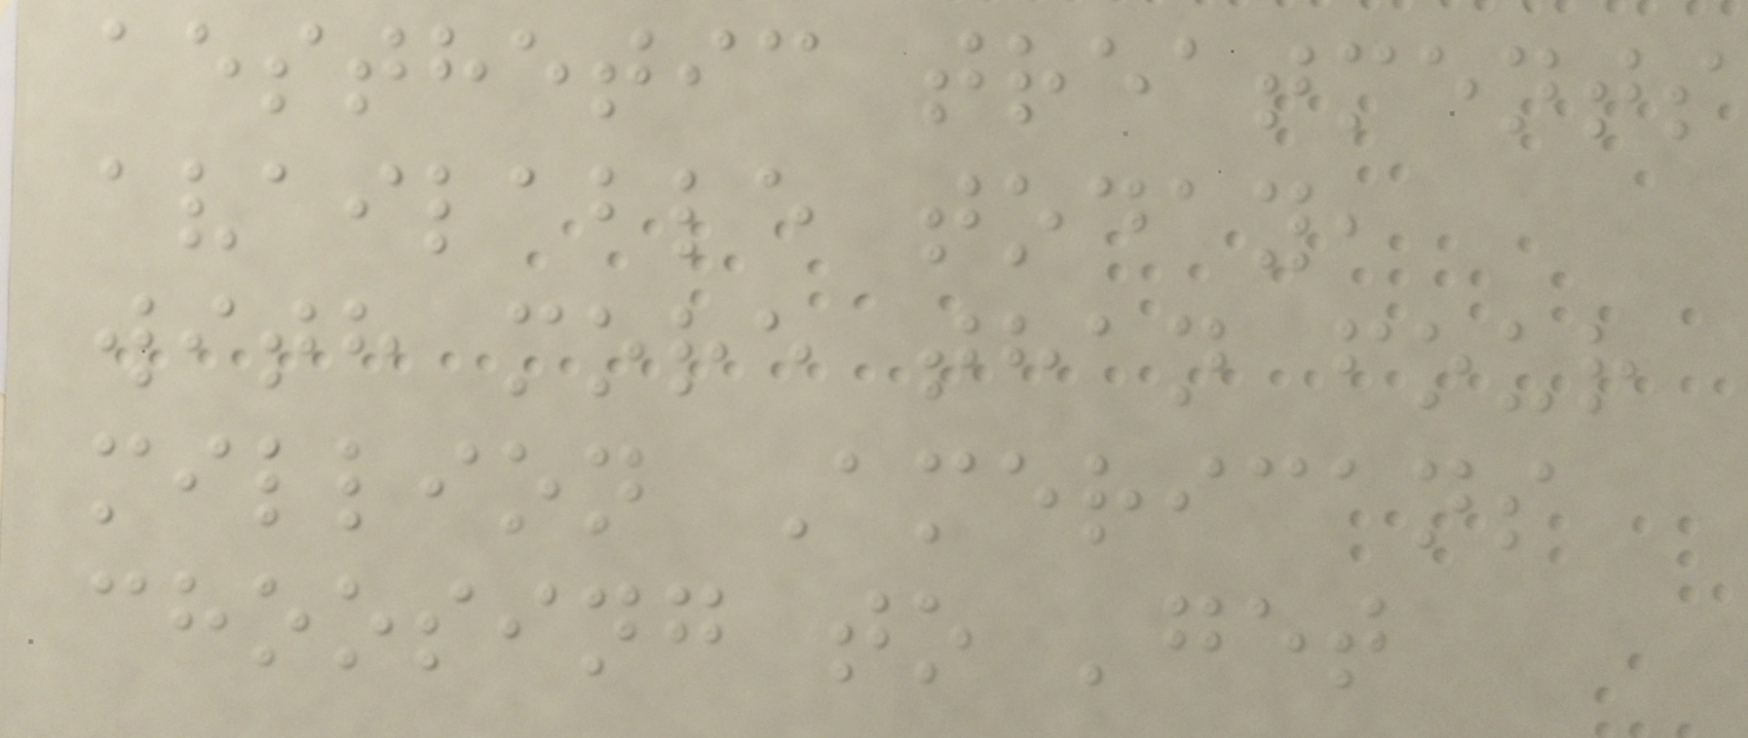aesthetic treatments
available today,
with more than four
million Americans
choosing to 'get
